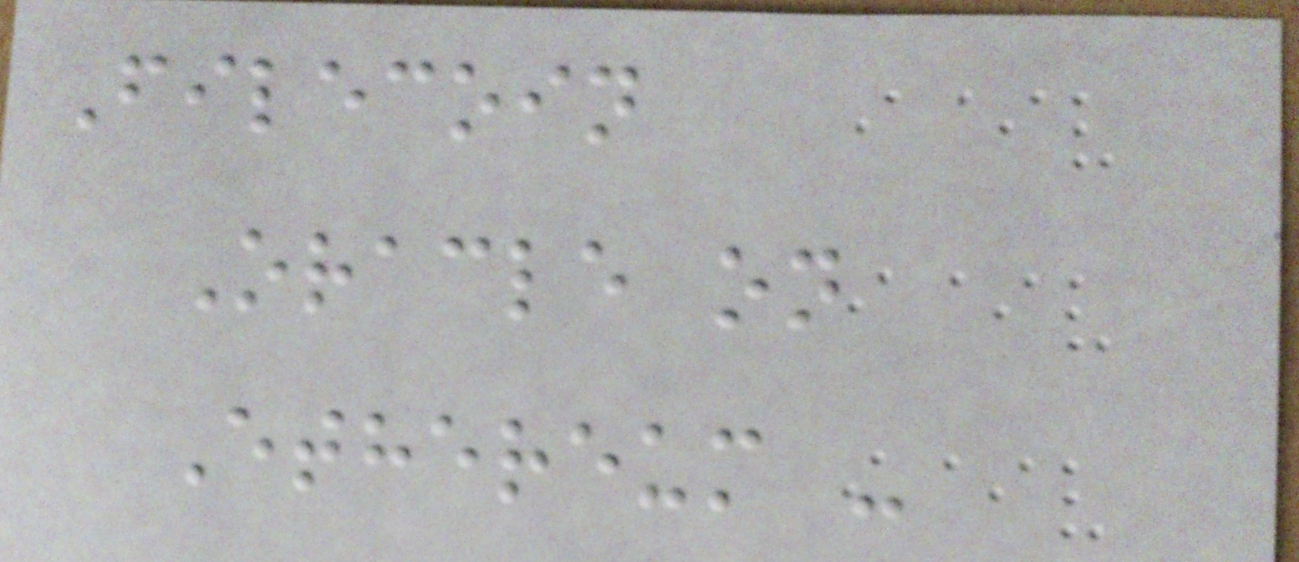Filecoin
Oracle on
Ethereum -
